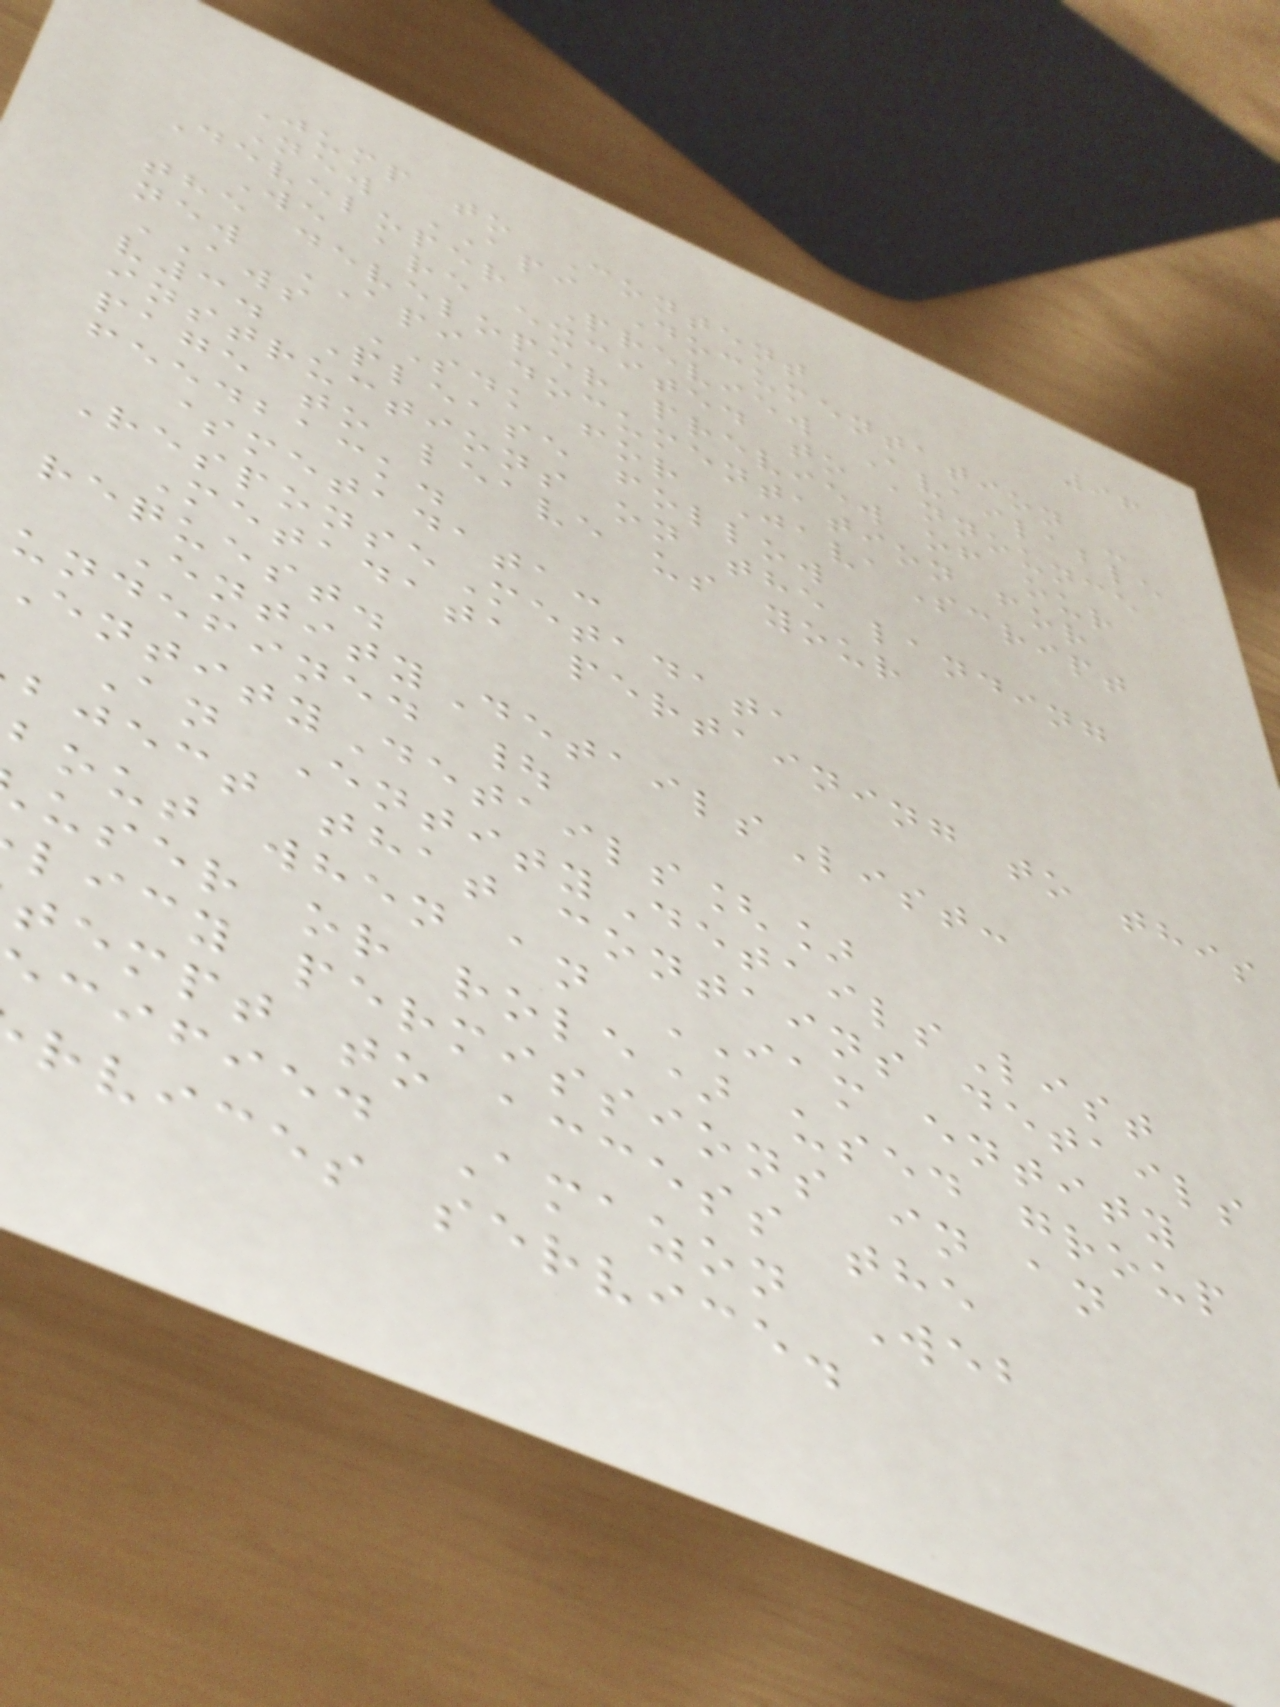96
Jump to Content
New API Documentation -
Developer Preview Available
We are excited to announce
the developer preview of our
new API documentation for
AWS SDK for JavaScript
v3. Please follow
instructions on the landing
page to leave us your
feedback.
$metadata:
ResponseMetadata
Metadata pertaining to this
request.
EntityDetailsList:
undefined |
ntityDetails[]
An EntityDetailsList
bject that contains details
bout when an IAM entity
user or role) used group
licy permissions in an
tempt to access the
cified Amazon Web
rvices service.
